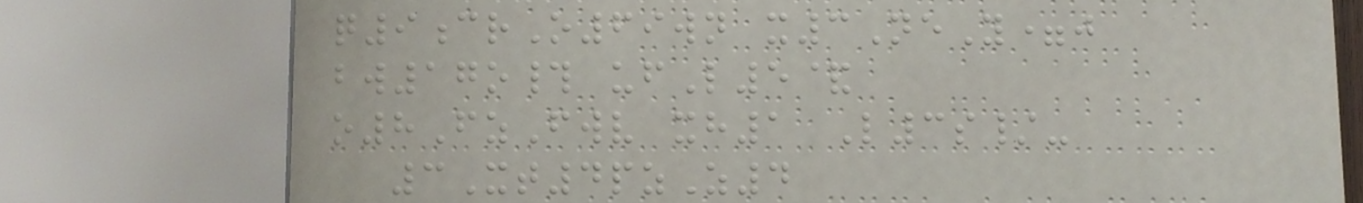q9crO69wn x3NeY=j
bw17o# ufL5&
o8FzFwv xh1 L3s/-
3Xt4pzZ4
